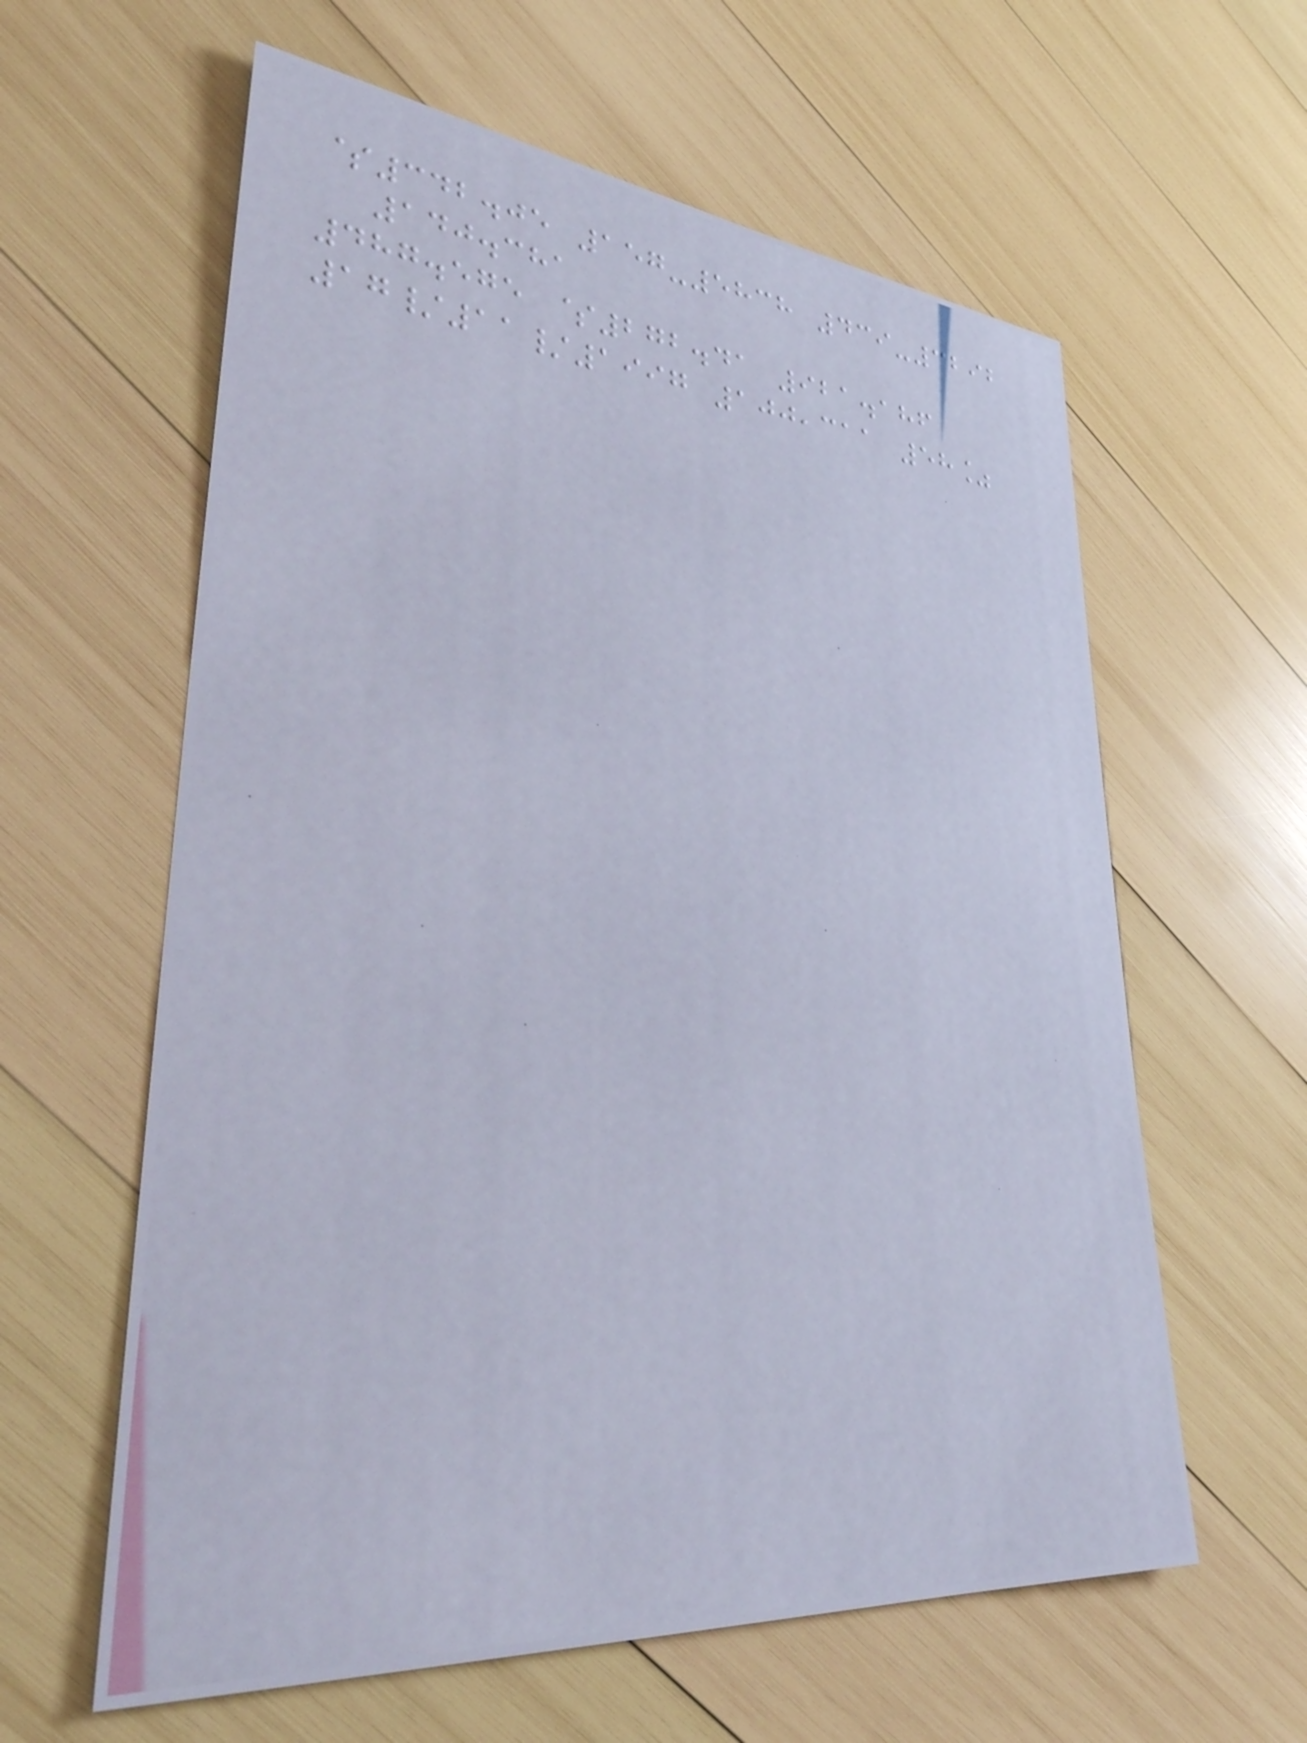$342.05 157-5838 439-3292
140.381
487.575 $272.41 921.186
17/11/1997 100,311 58%
